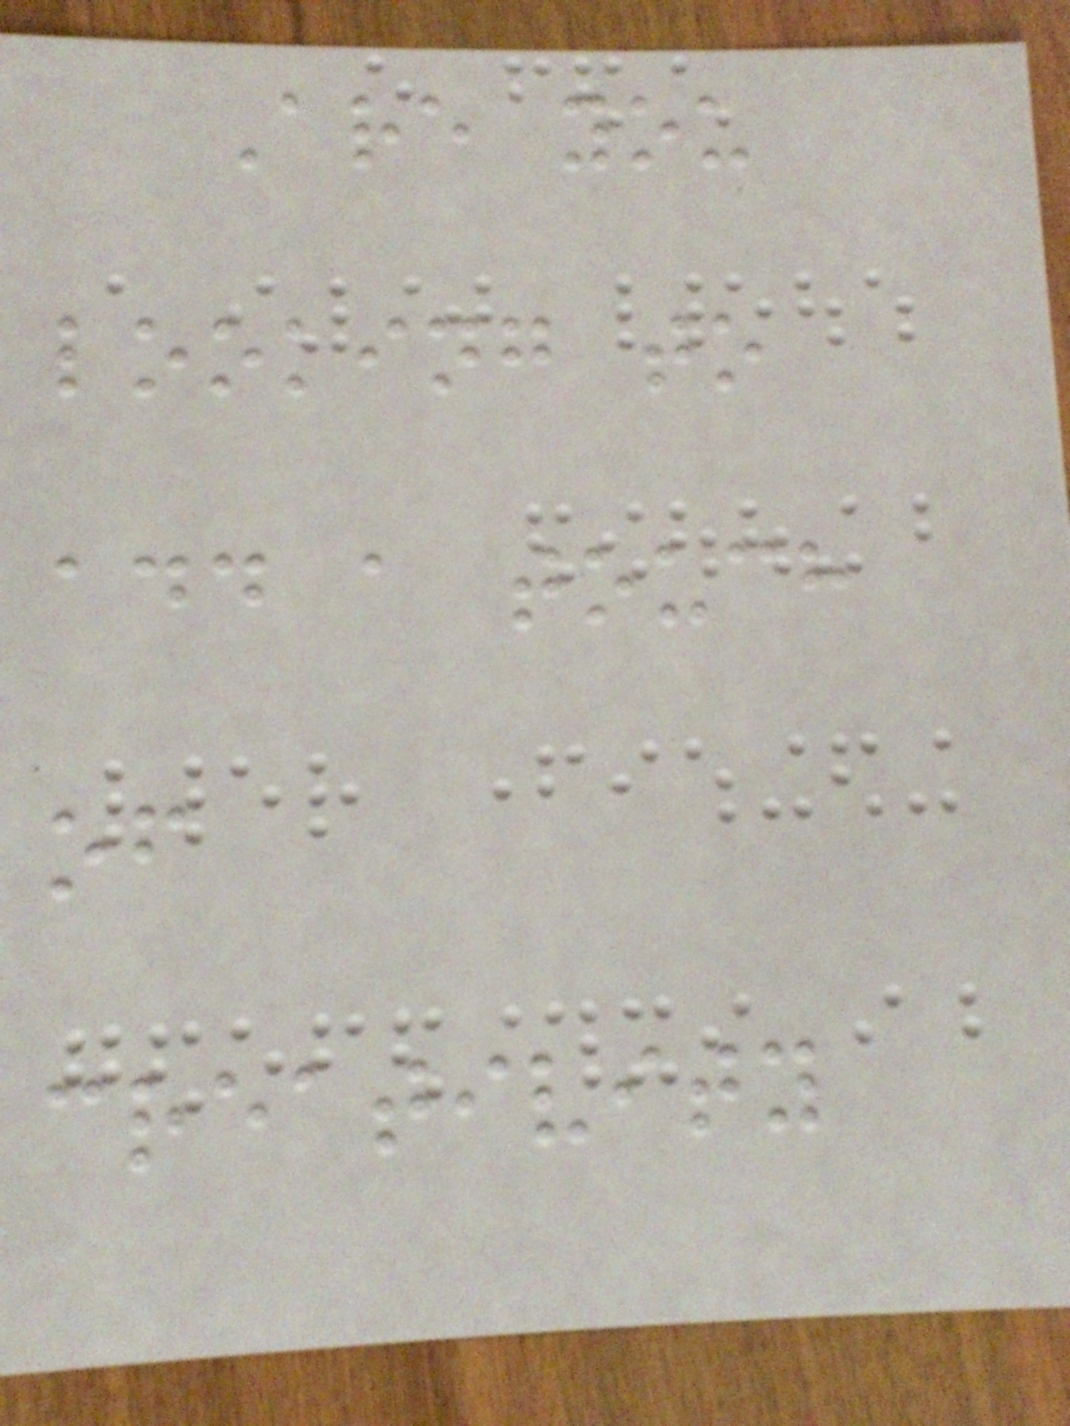Are you
looking to
add a touch
of
creativity
